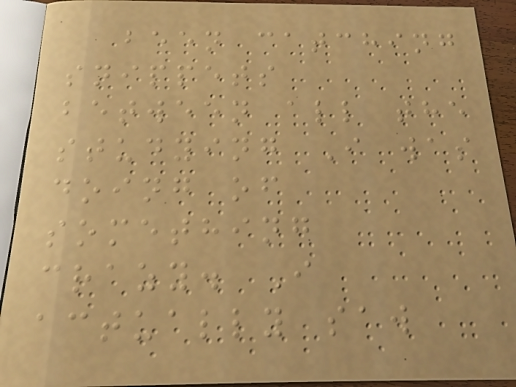been catching
snippets
between all the
studying I was
doing of
something
crazy. I
actually saw
